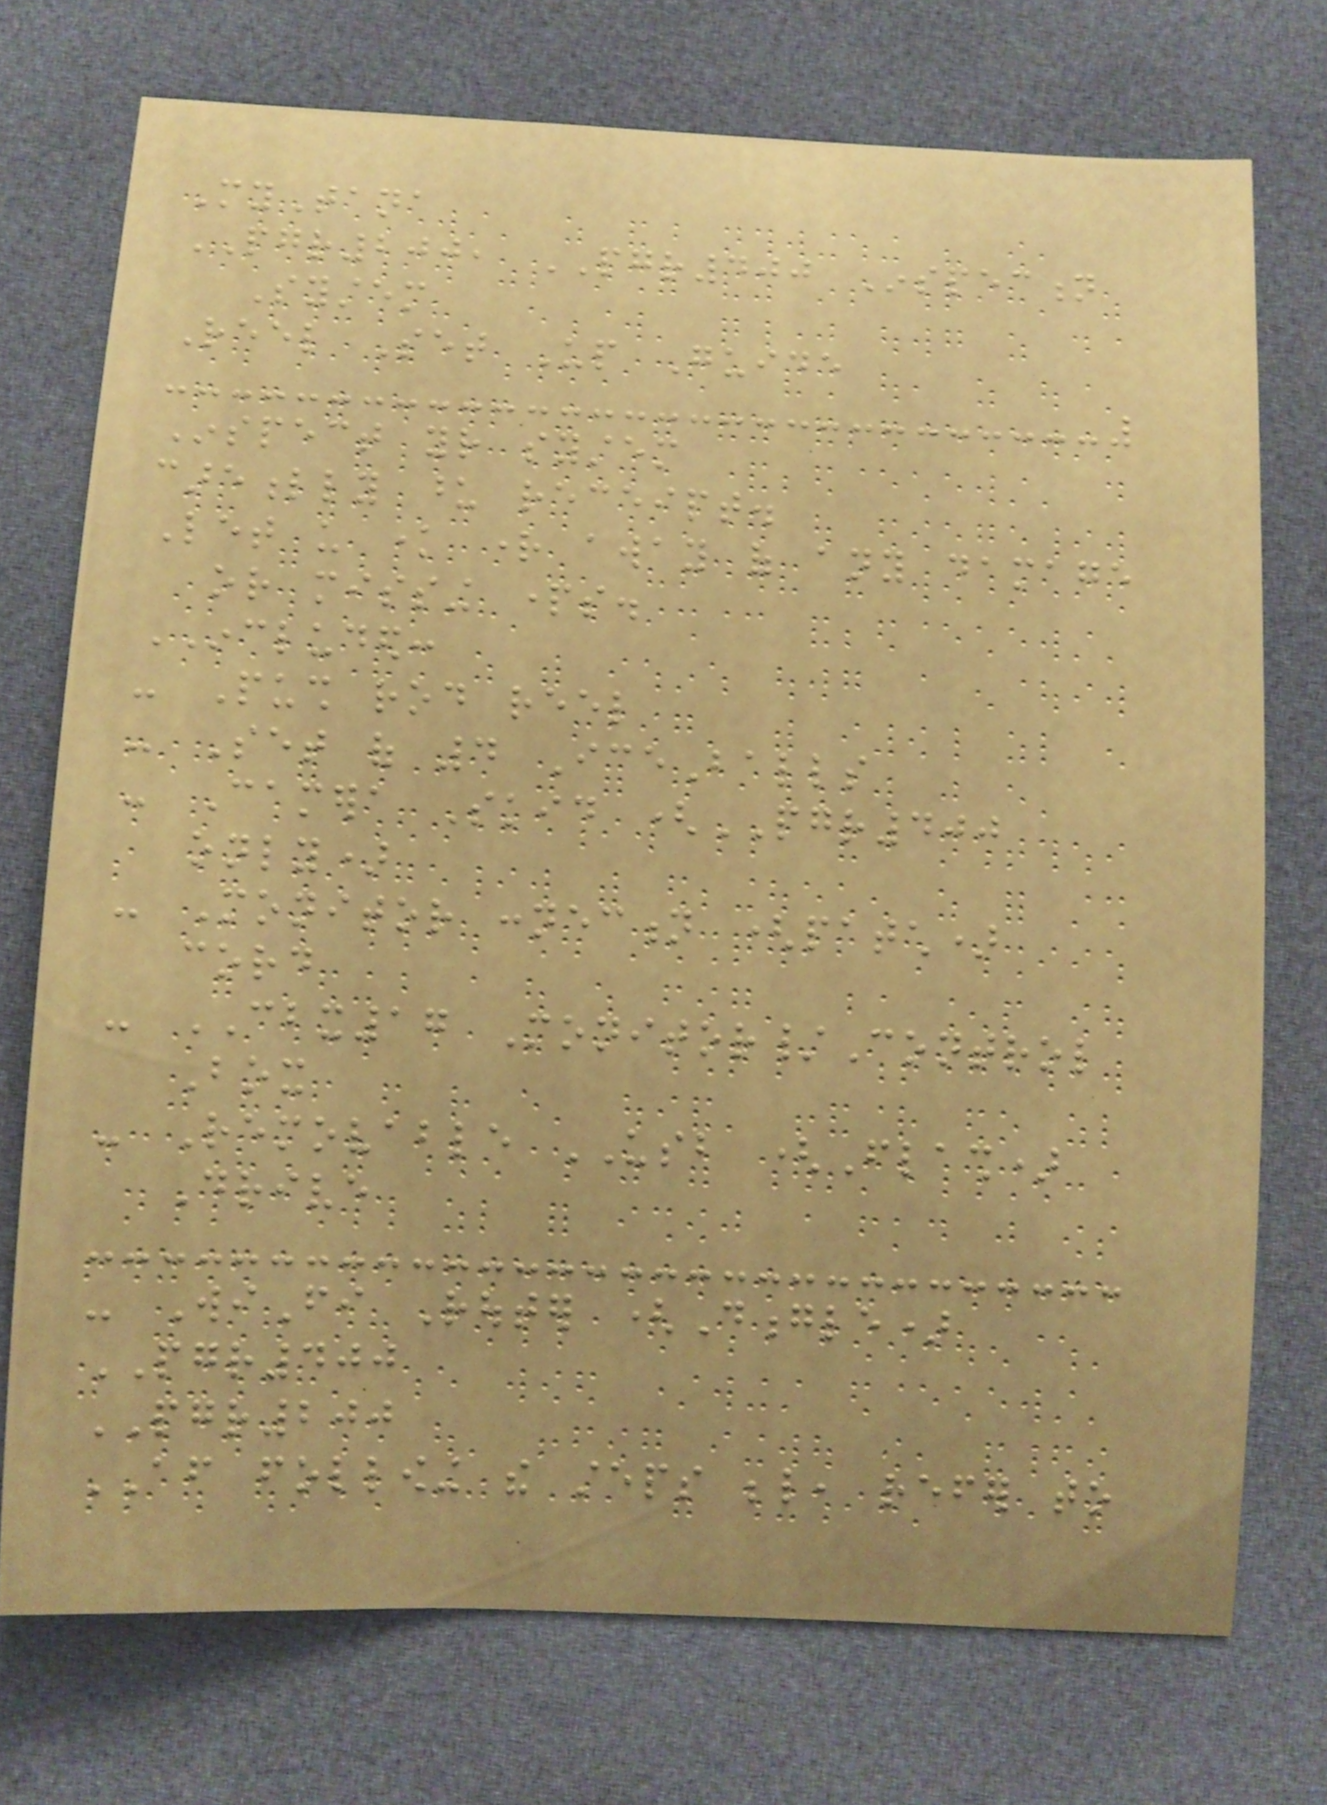MyTana
PGR200, PGR400 Inspection
System
Reel Set Up Guide
Inspect your system
carefully upon receipt.
Let us know right away of any damage
or missing parts.
INCLUDED:
- Push rod reel
- Set of 4 IceBalls
- Camera Skid (PGR400
only)
- Monitor connection (patch)
cord
- CBX17 Monitor/Control
Box
- Removable USB (Flash)
Drive
- WiFi Router (Dongle)
PGR400
PGR200
AFTER following the steps below, refer to
